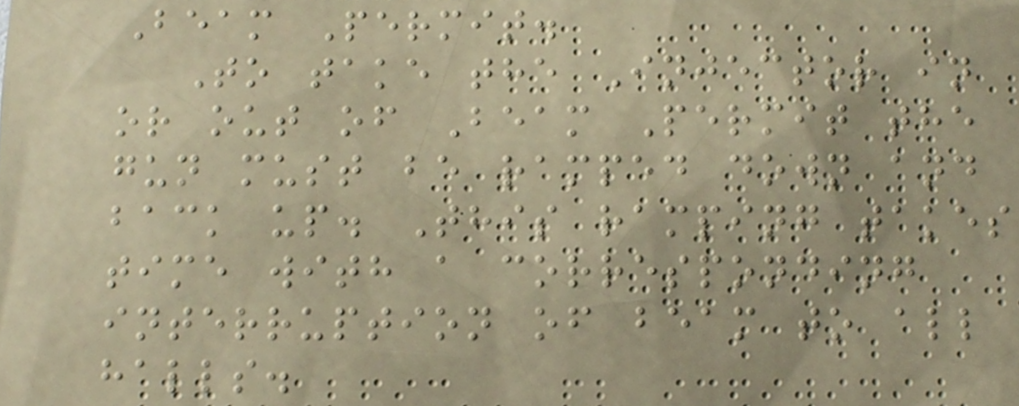Beam Permit.
To take the Injector in
or out of Beam Permit the
gun must be ramped down and
back up. This ramping takes
time with a corresponding
interruption of beam to all
halls.
